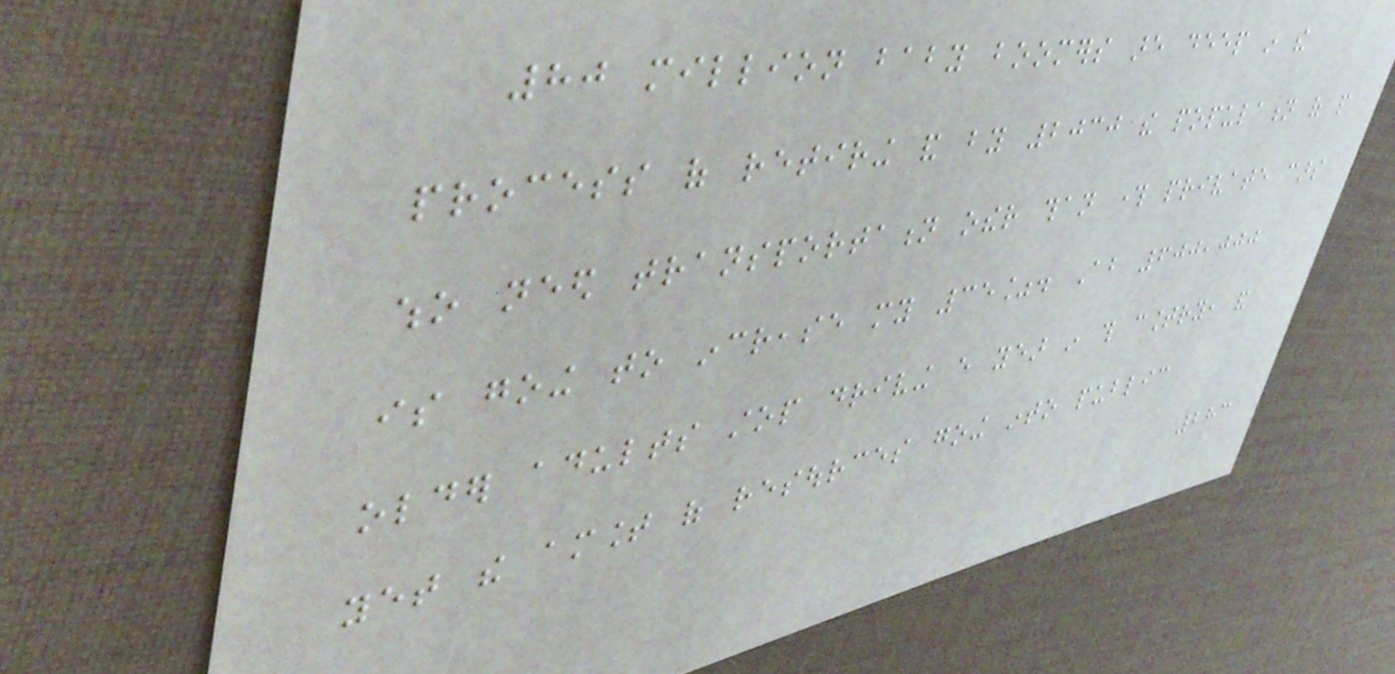80 million baby boomers are deep in the
process of retiring and by 2030 the population of people
who need transportation other than through private cars
is going to increase my 35%. About 600,000
older adults stop driving every year in this country, and
yet the amount of resources going into public
283
